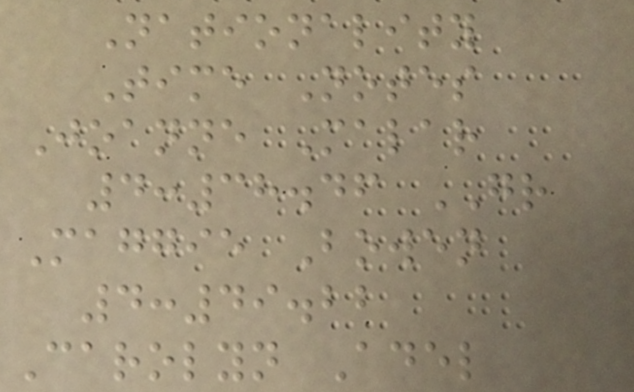Nationality
Time Notes
Joanne Malar
4:38.46 GR
Maggie Bowen
4:49.22
Carolyn Adel
